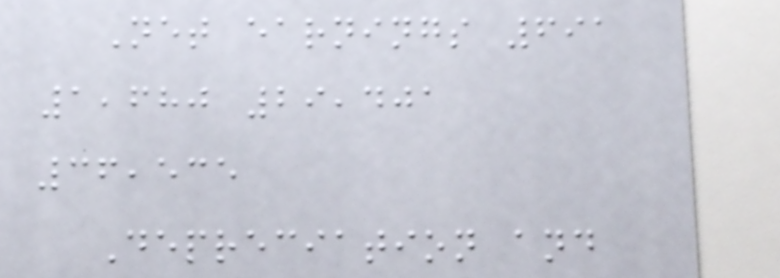Net earnings 691
1,680 29,401
36,535
Depreciation and
